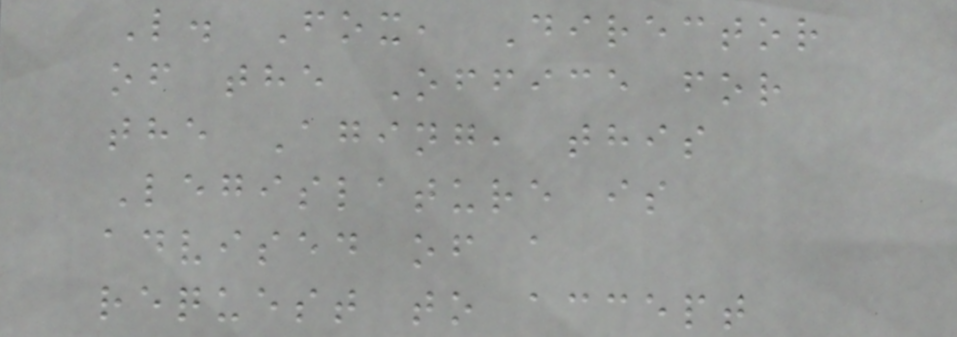L. Fox, Director
of the Office for
the Aging, this
Legislature is
advised of a
request to accept
